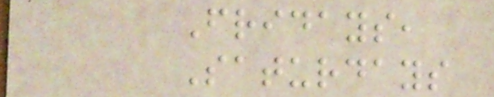Fridays,
Saturdays
